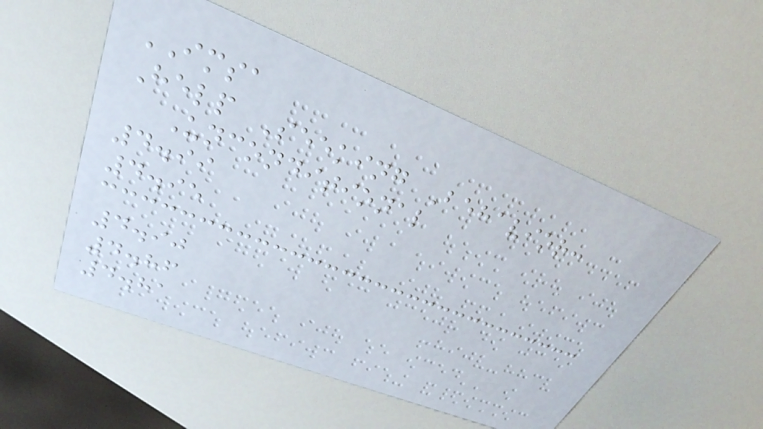IMSA
Help Seeking Behavior:
Unconditional
4.99
4.95
4.90
4.86
4.81
